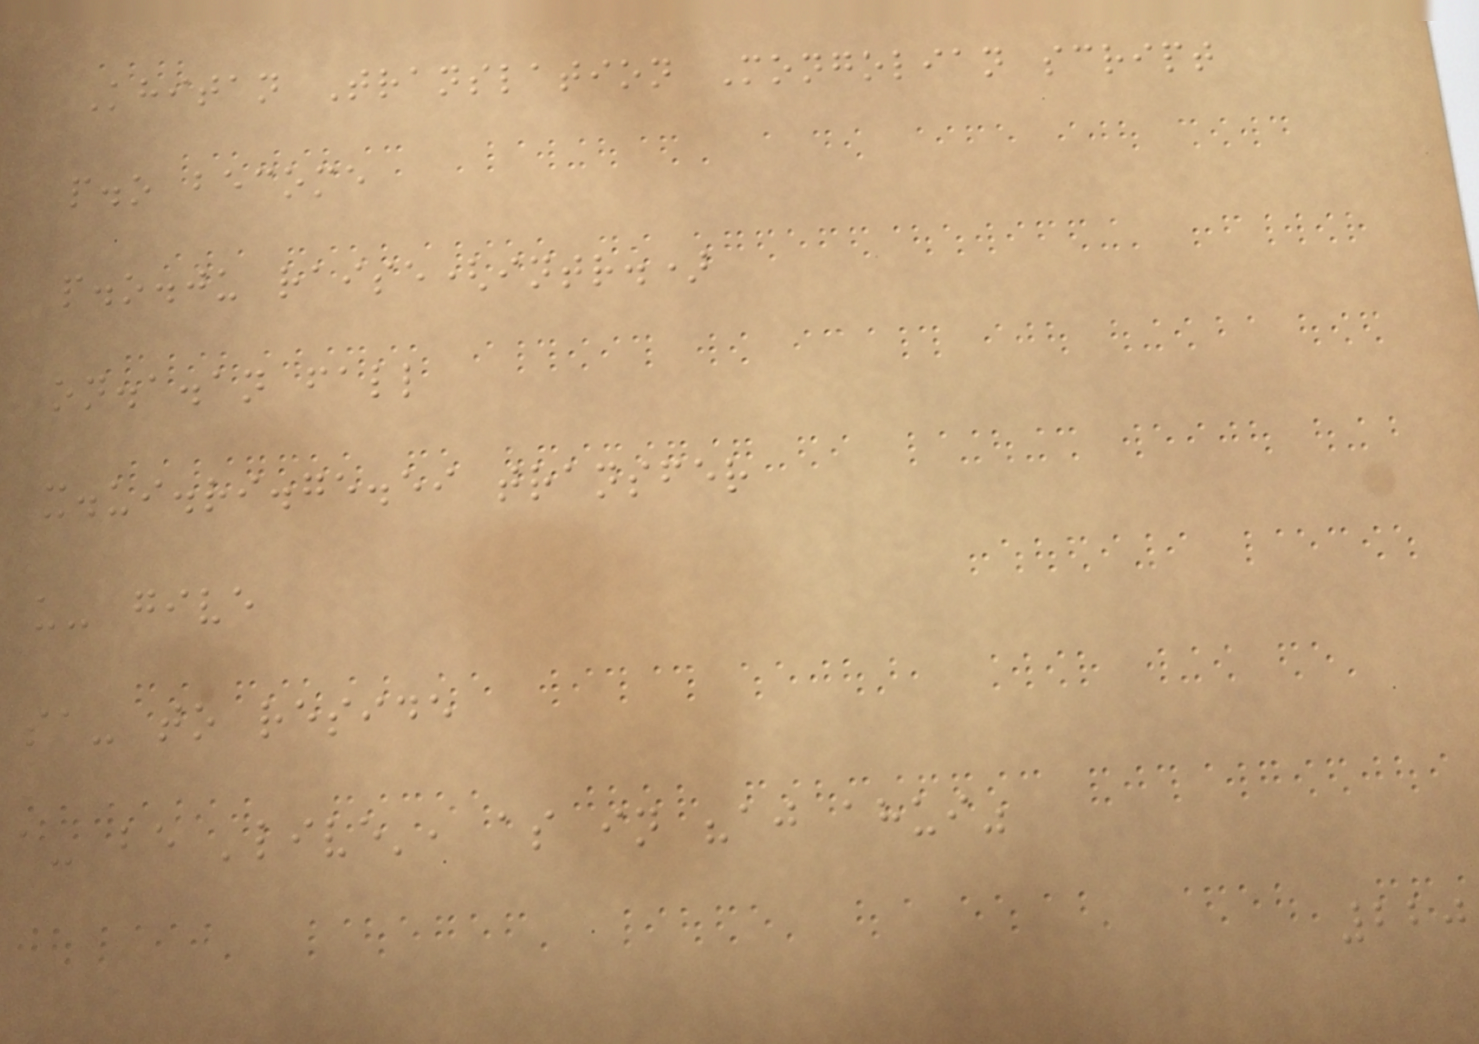Khitan Translation Mongolian script
p.o become
p.o.ju raise(intr.)
on.a.an fall
x.ui.ri.ge.ei transfer
u- give
sa- to reside
a- be 'live', as in "aj ahui"
220
